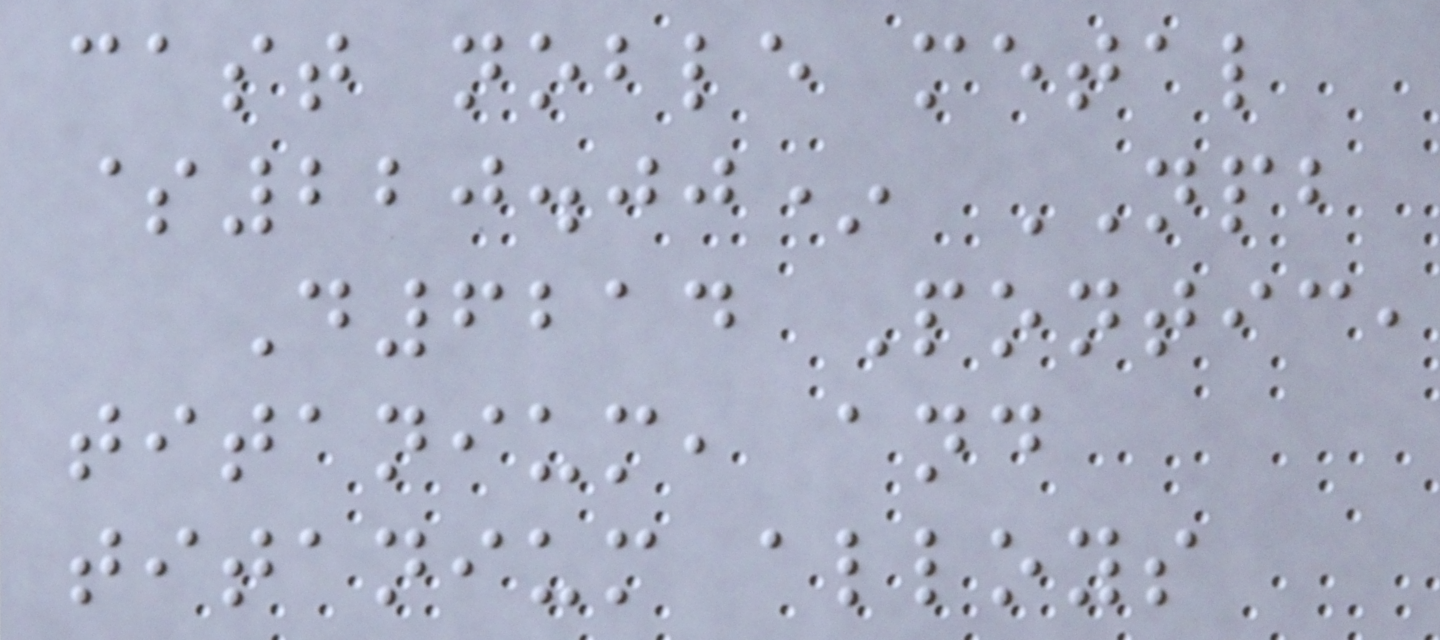cast noble metal
$220.00* NPB
D6214 Pontic,
titanium, and
titanium alloys
